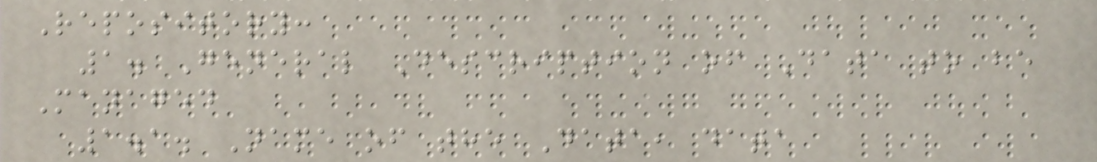Repository:
1. General Description of Data to be
Managed
1.1. Name of the Data, data
